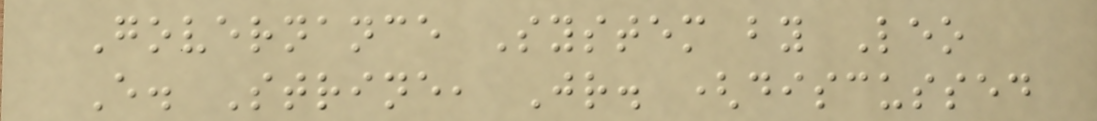Governance System by Leo
E. Strine, Jr. (discussed
